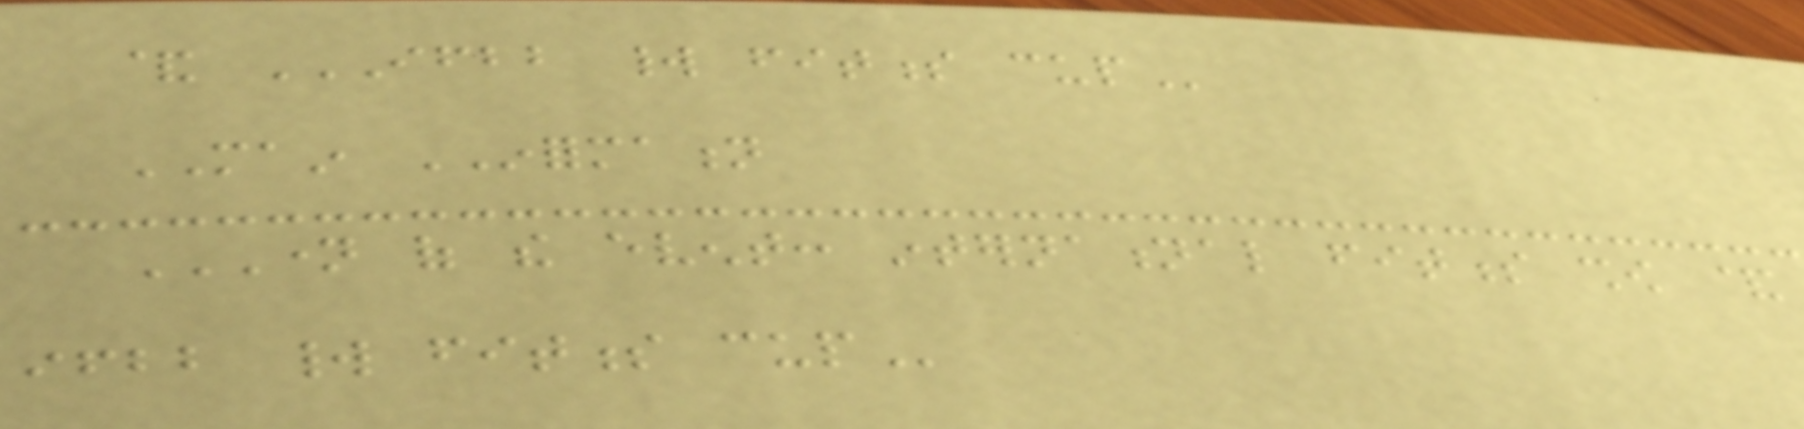& IFBB WORLD FITNESS CUP
MAIN INFORMATION
NAME OF THE EVENT: INTERNATIONAL FITNESS SHOW &
IFBB WORLD FITNESS CUP
